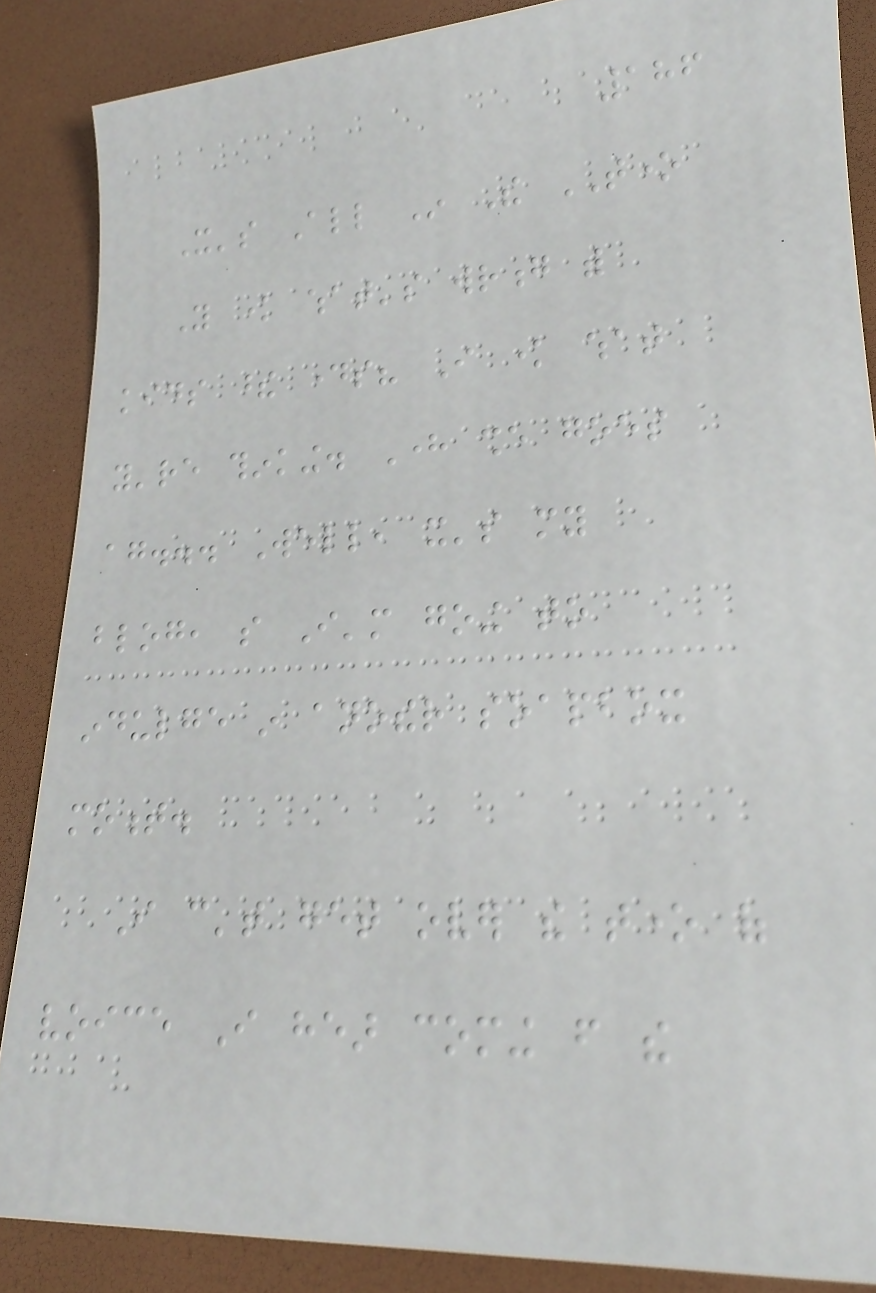186
It's All In The TONE
You know what's wrong with
kids these days? I know what
you're thinking. Here she goes
again... Well, it's my
blog, so I'm going to
indulge in another soapbox
moment.
I can't get over the tone of
voice I hear coming from the
